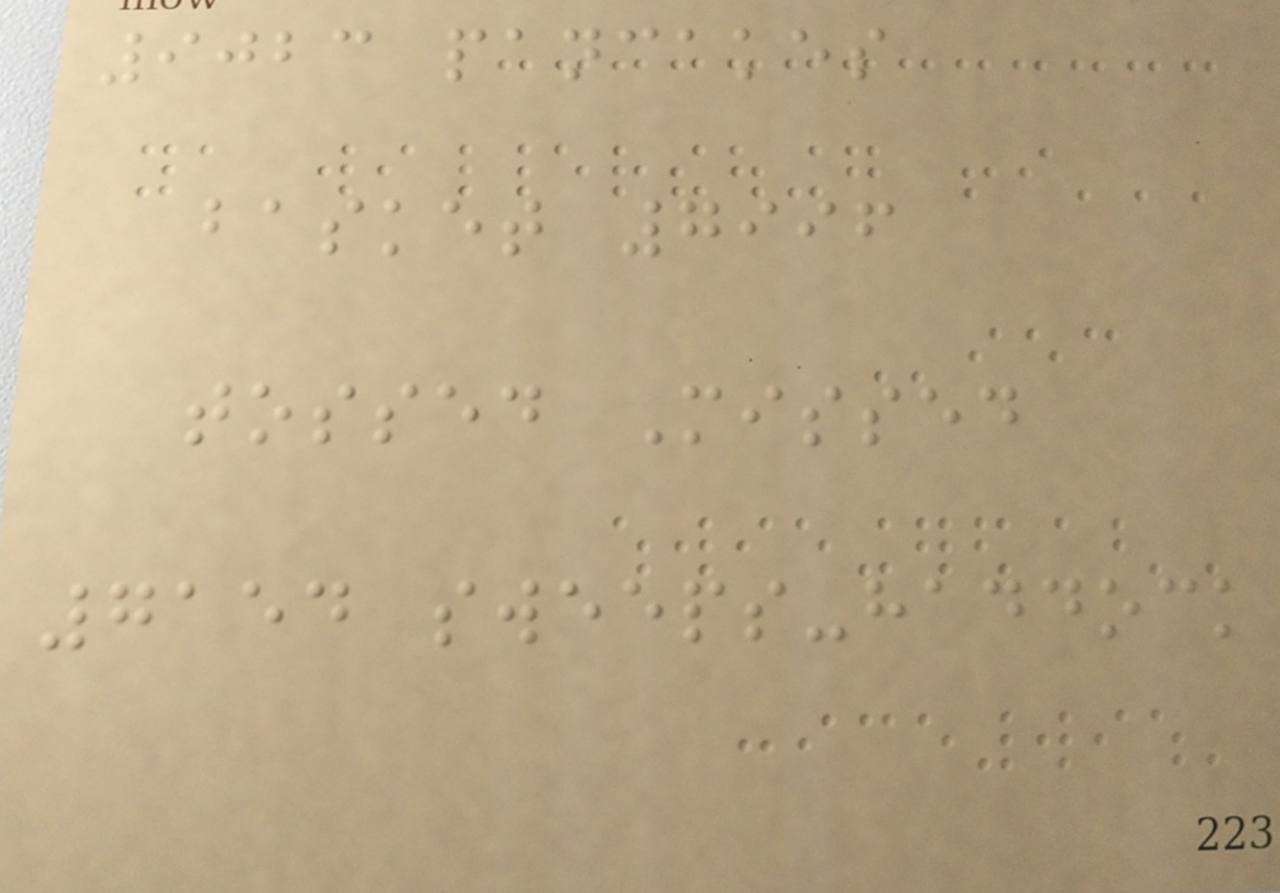9023 pancakes
basket 7996
tossed Missed
7154 sweeps-haddock
